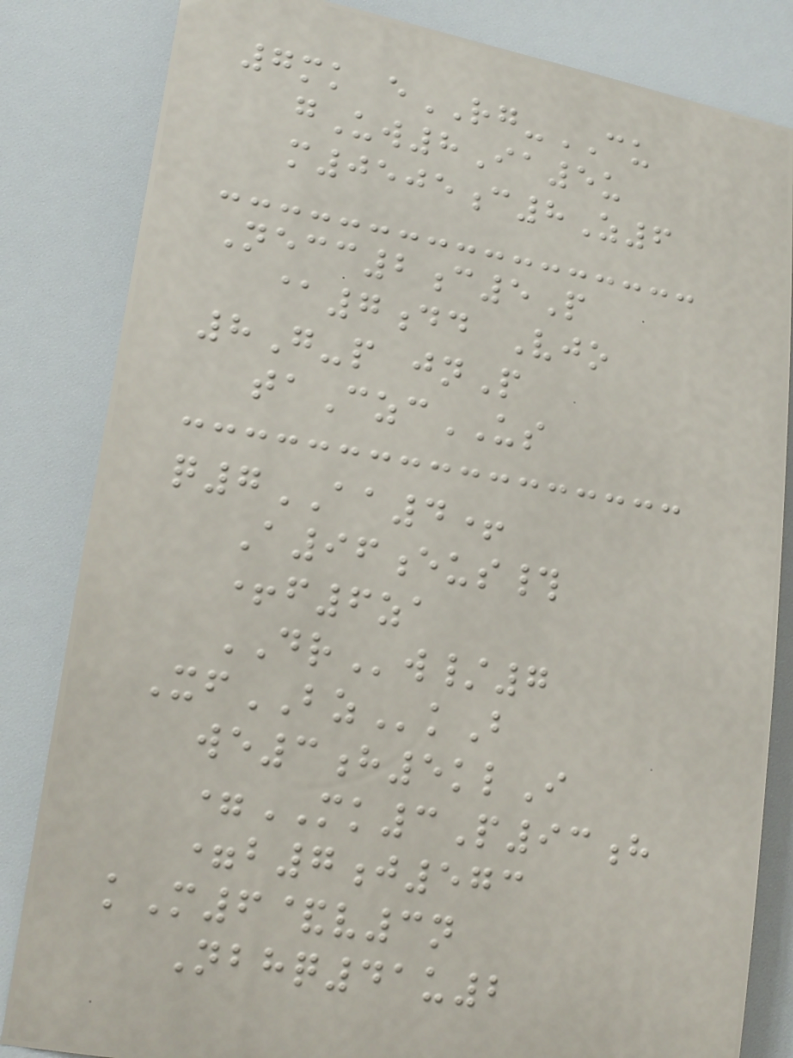7mk eRG-CU
gUw8Ia5u
m0505c8Z6
Necc2c5P
@7dd Vjo
8G-p jnP
taCzcUS
q7AA4+
A96eus#
+f6za
DRw/7
XfBZkB
we3h5klI
=MK3P93h
=b7j573
kM6&v3n
Nbhq41u2
